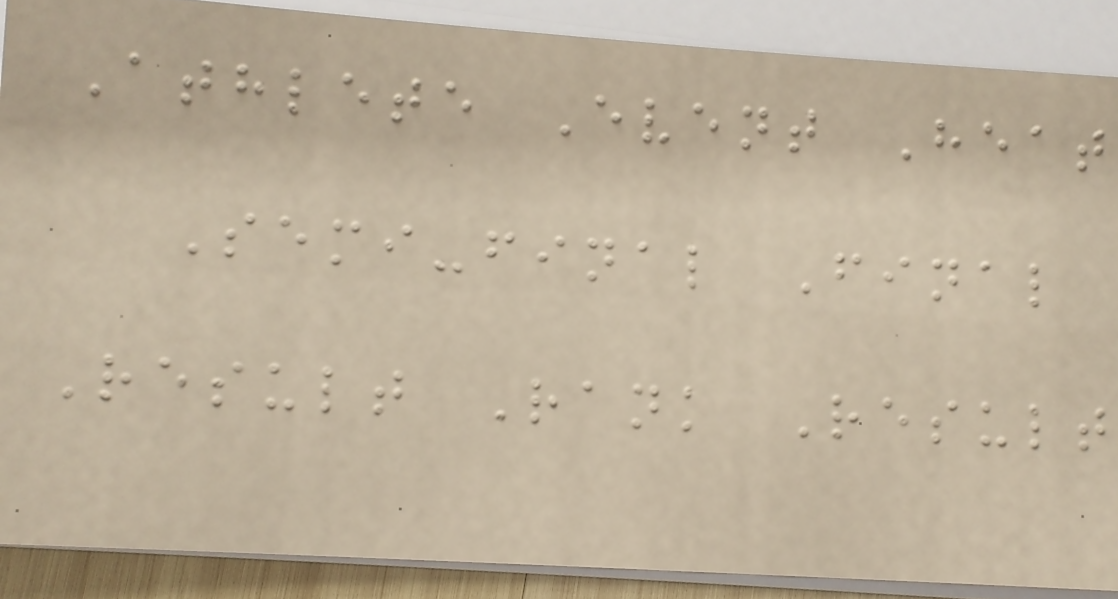Athlete Event Heat
Semi-final Final
Result Rank Result
